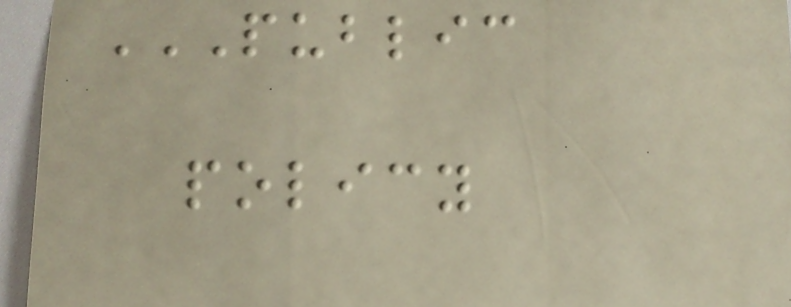PUBLIC
POLICY
